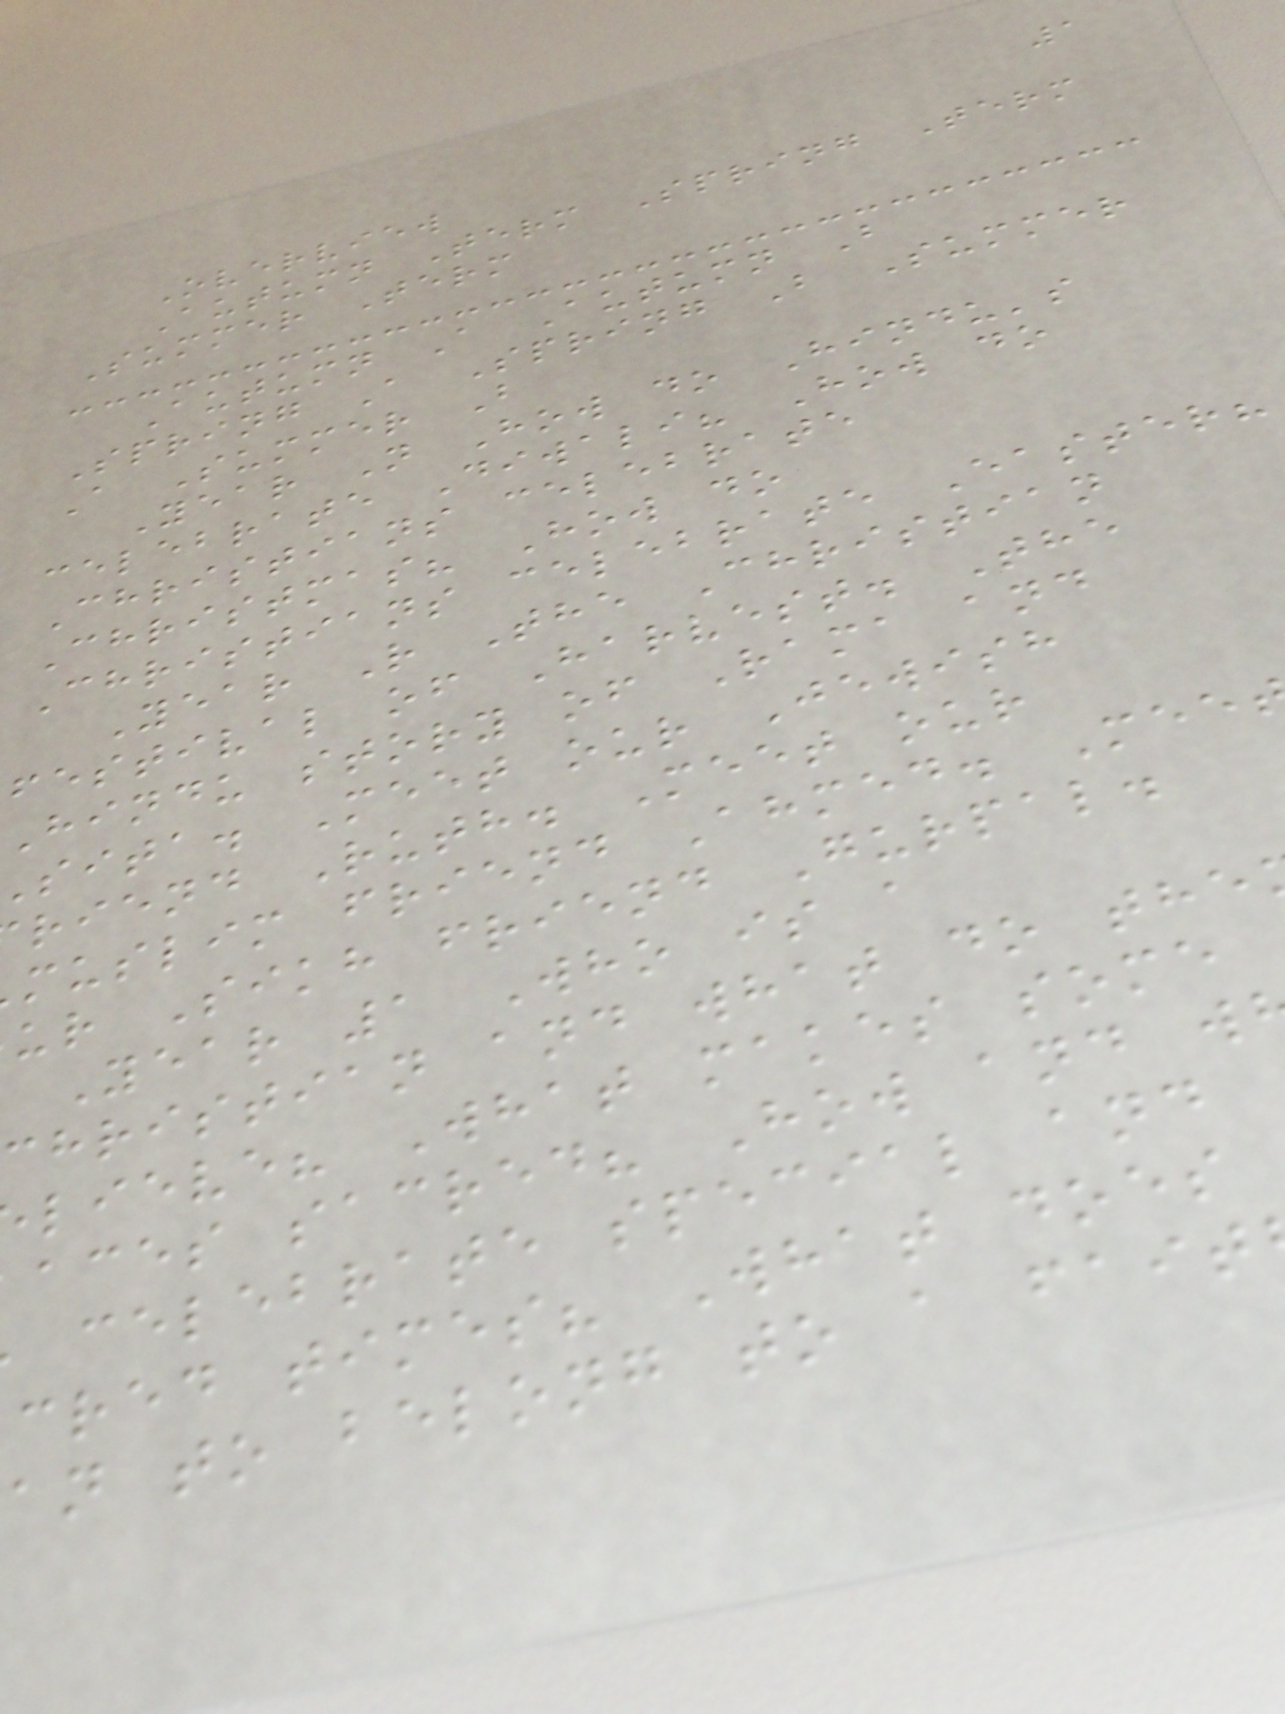1
Overview
Autumn Term Spring Term
Summer Term
Autumn A Autumn B
Spring A Spring B Summer
A Summer B
Year N How do Hindu's
celebrate Diwali? How do
Christians celebrate
Christmas? How do
Christians celebrate Easter?
Year R The Christian
festival of Harvest. The
Hindu story of Rama and
sita. Meet our Jewish
riend Ruth. Meet our
muslim friend Ahmed. Mee
ur Sikh friend Gurpal.
Year 1 Who is a
hristian and what do the
lieve? What makes some
aces sacred? How and w
celebrate special and
cred times? What does
an to belong to a fait
